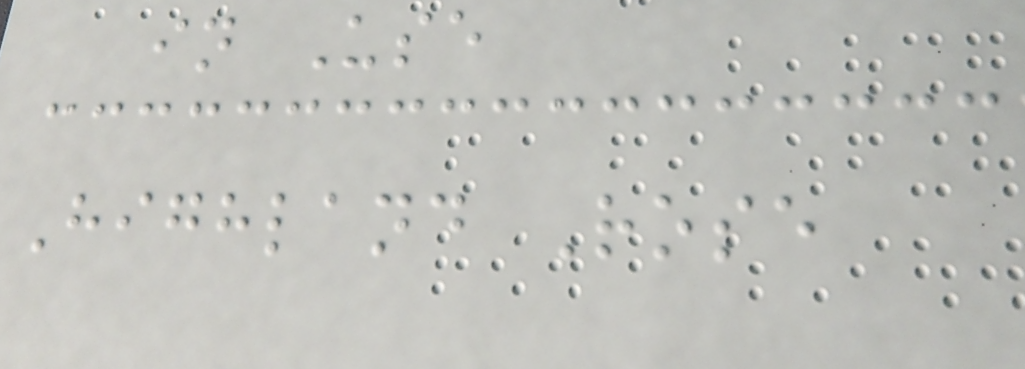in Use
Highland Rose
